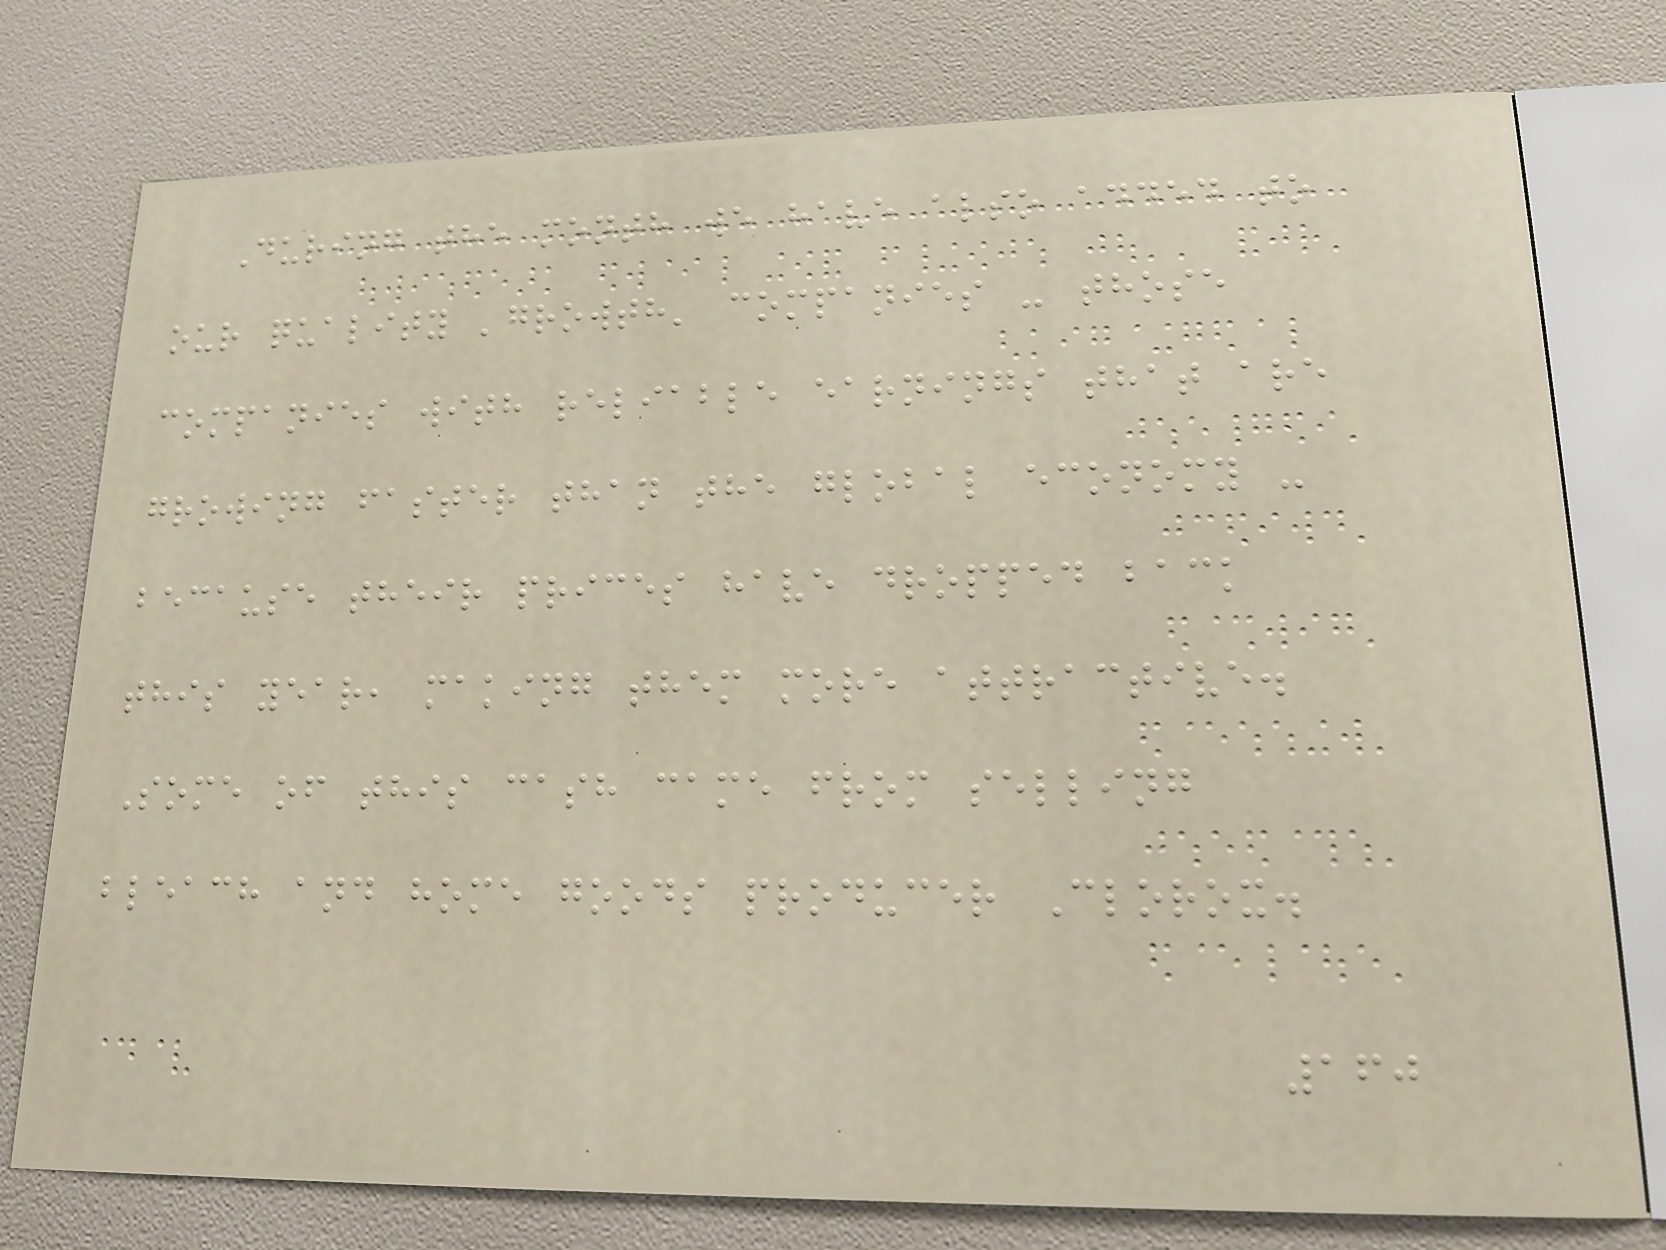During the month we have also added to
our quality 'growth' companies - those
companies with reliable earnings that are
growing faster than the global economy -
because their prices have dropped back
this year, making them more attractive.
Some of this cash came from selling
bleach and home goods producer Clorox.
160
